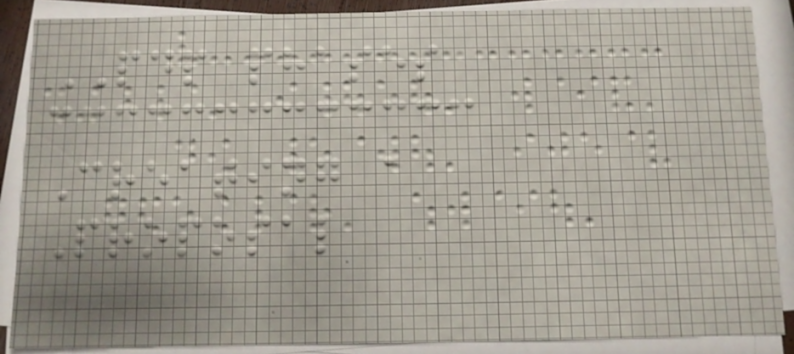PDP phases
Creating a
Proposal
